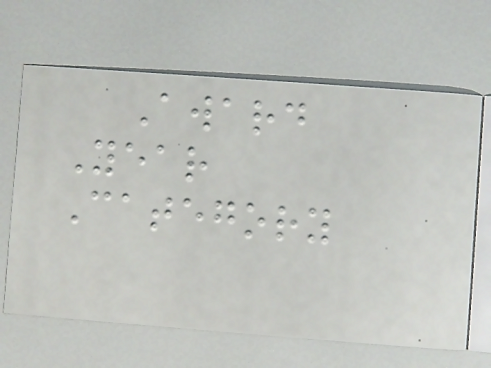Award
Year
Category
